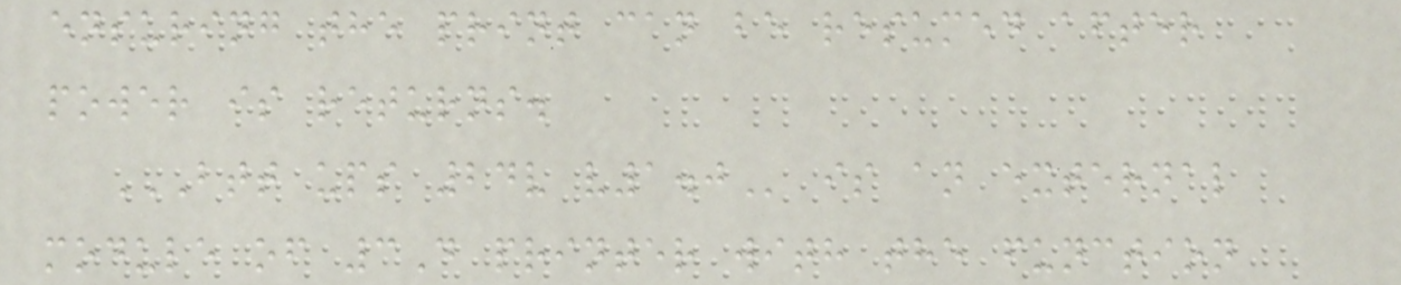ensuring the print can be resumed after
power is returns.
BTT UPS 24V V1.0 is an external
module of 3D printer with the function
